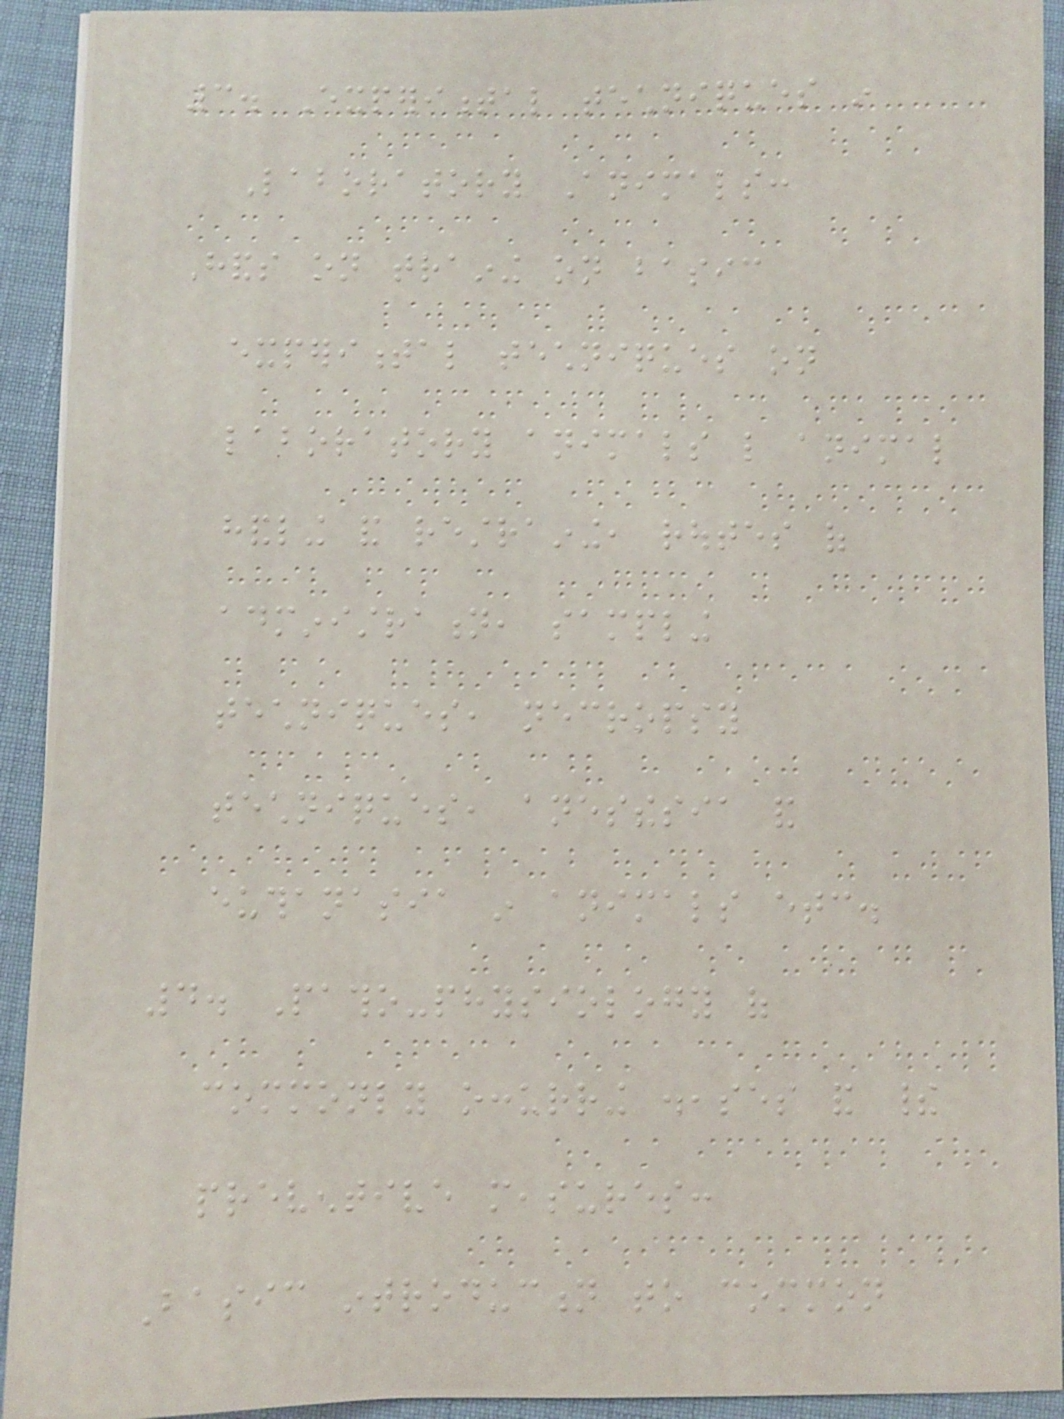3. Experimental techniques in
Laboratory Animals:
Hands on training on basic
experimental techniques on
laboratory animals like animal
handling and restraining, routes of
administration, sampling
techniques, necropsy
techniques, anesthesia and
euthanasia in animals etc.
4. Patho-physiology of
commonly occurring diseases and their
preventive measures:
Basic introduction to common
